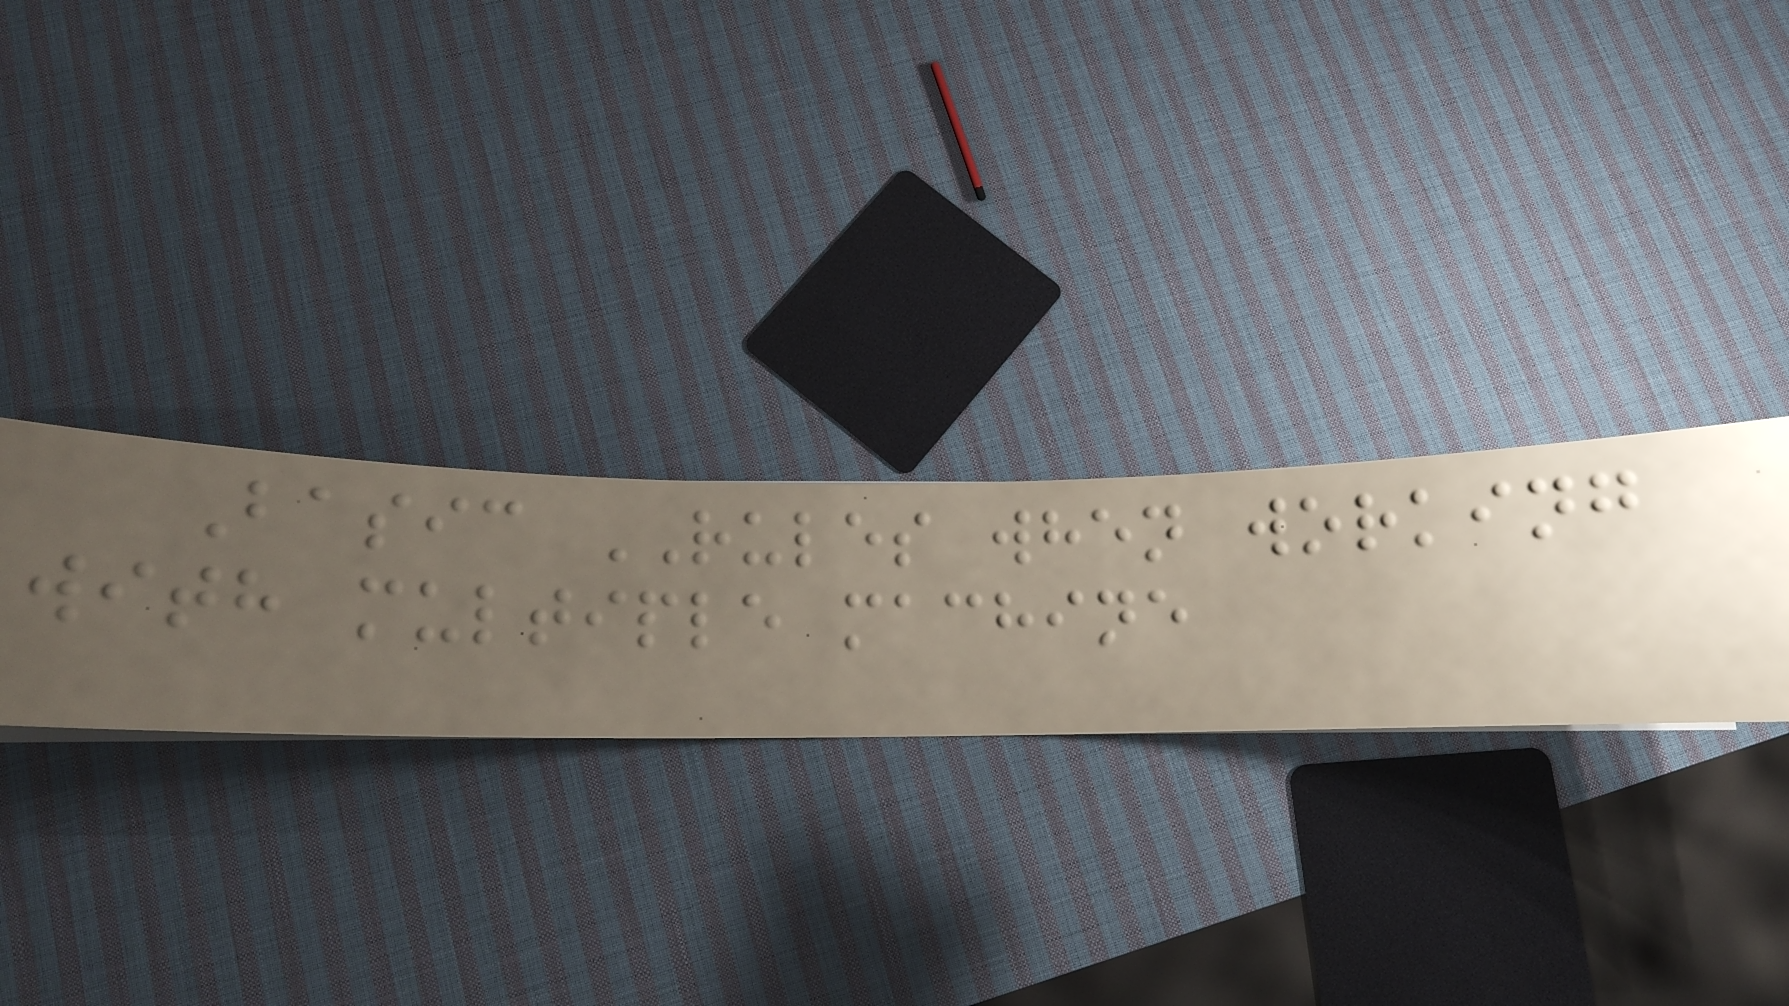Basic RULES when working
with multiple machine
